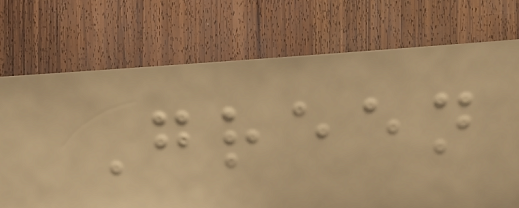Green
